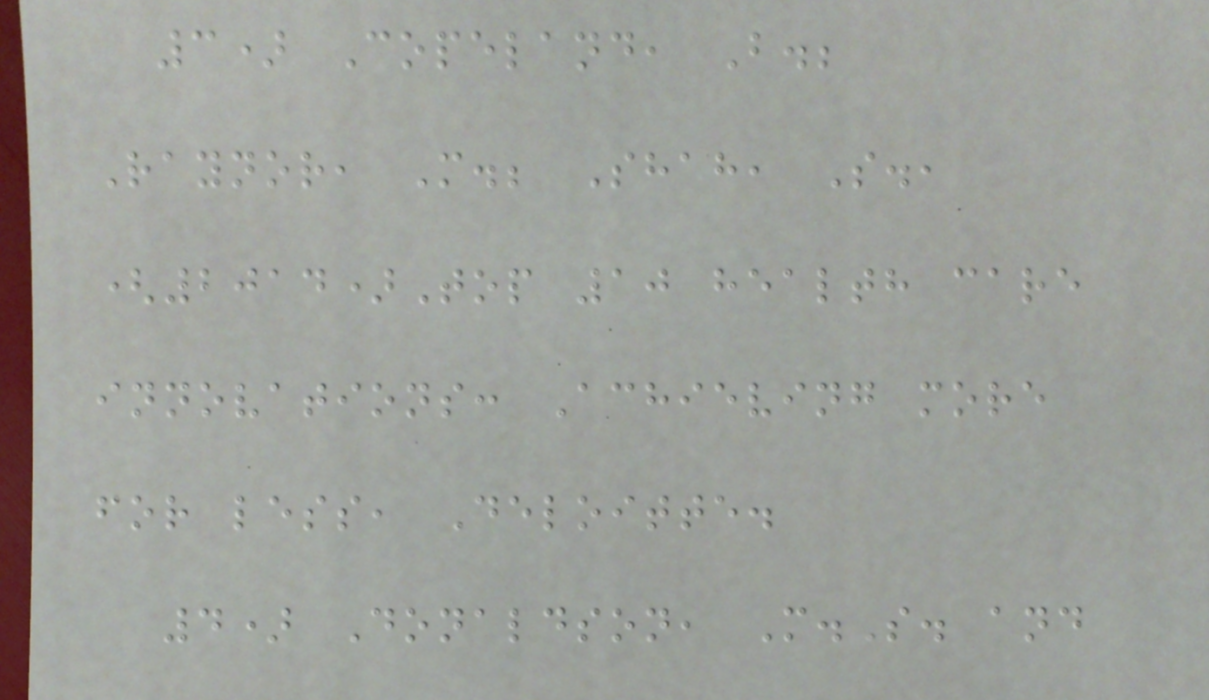3) Copeland, B.;
Raynor, M.; Shah, S.,
(2014)Top 10 health care
innovations: Achieving more
for less, Deloitte.
4) Donaldson, M.S. and
